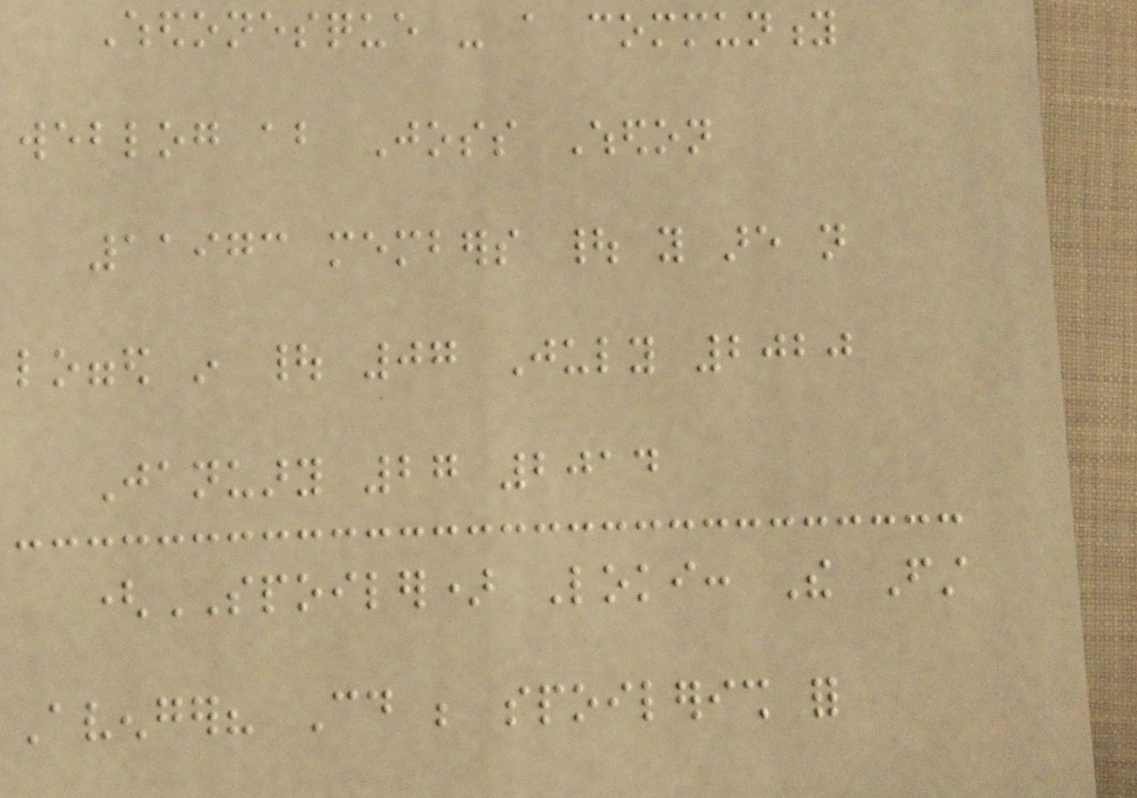Whedonesque - a community
weblog about Joss Whedon
11973 members | you are not
logged in | 07 July 2020
January 27 2014
(SPOILER) Loki: The First
Avenger? Could be spoilerish for
